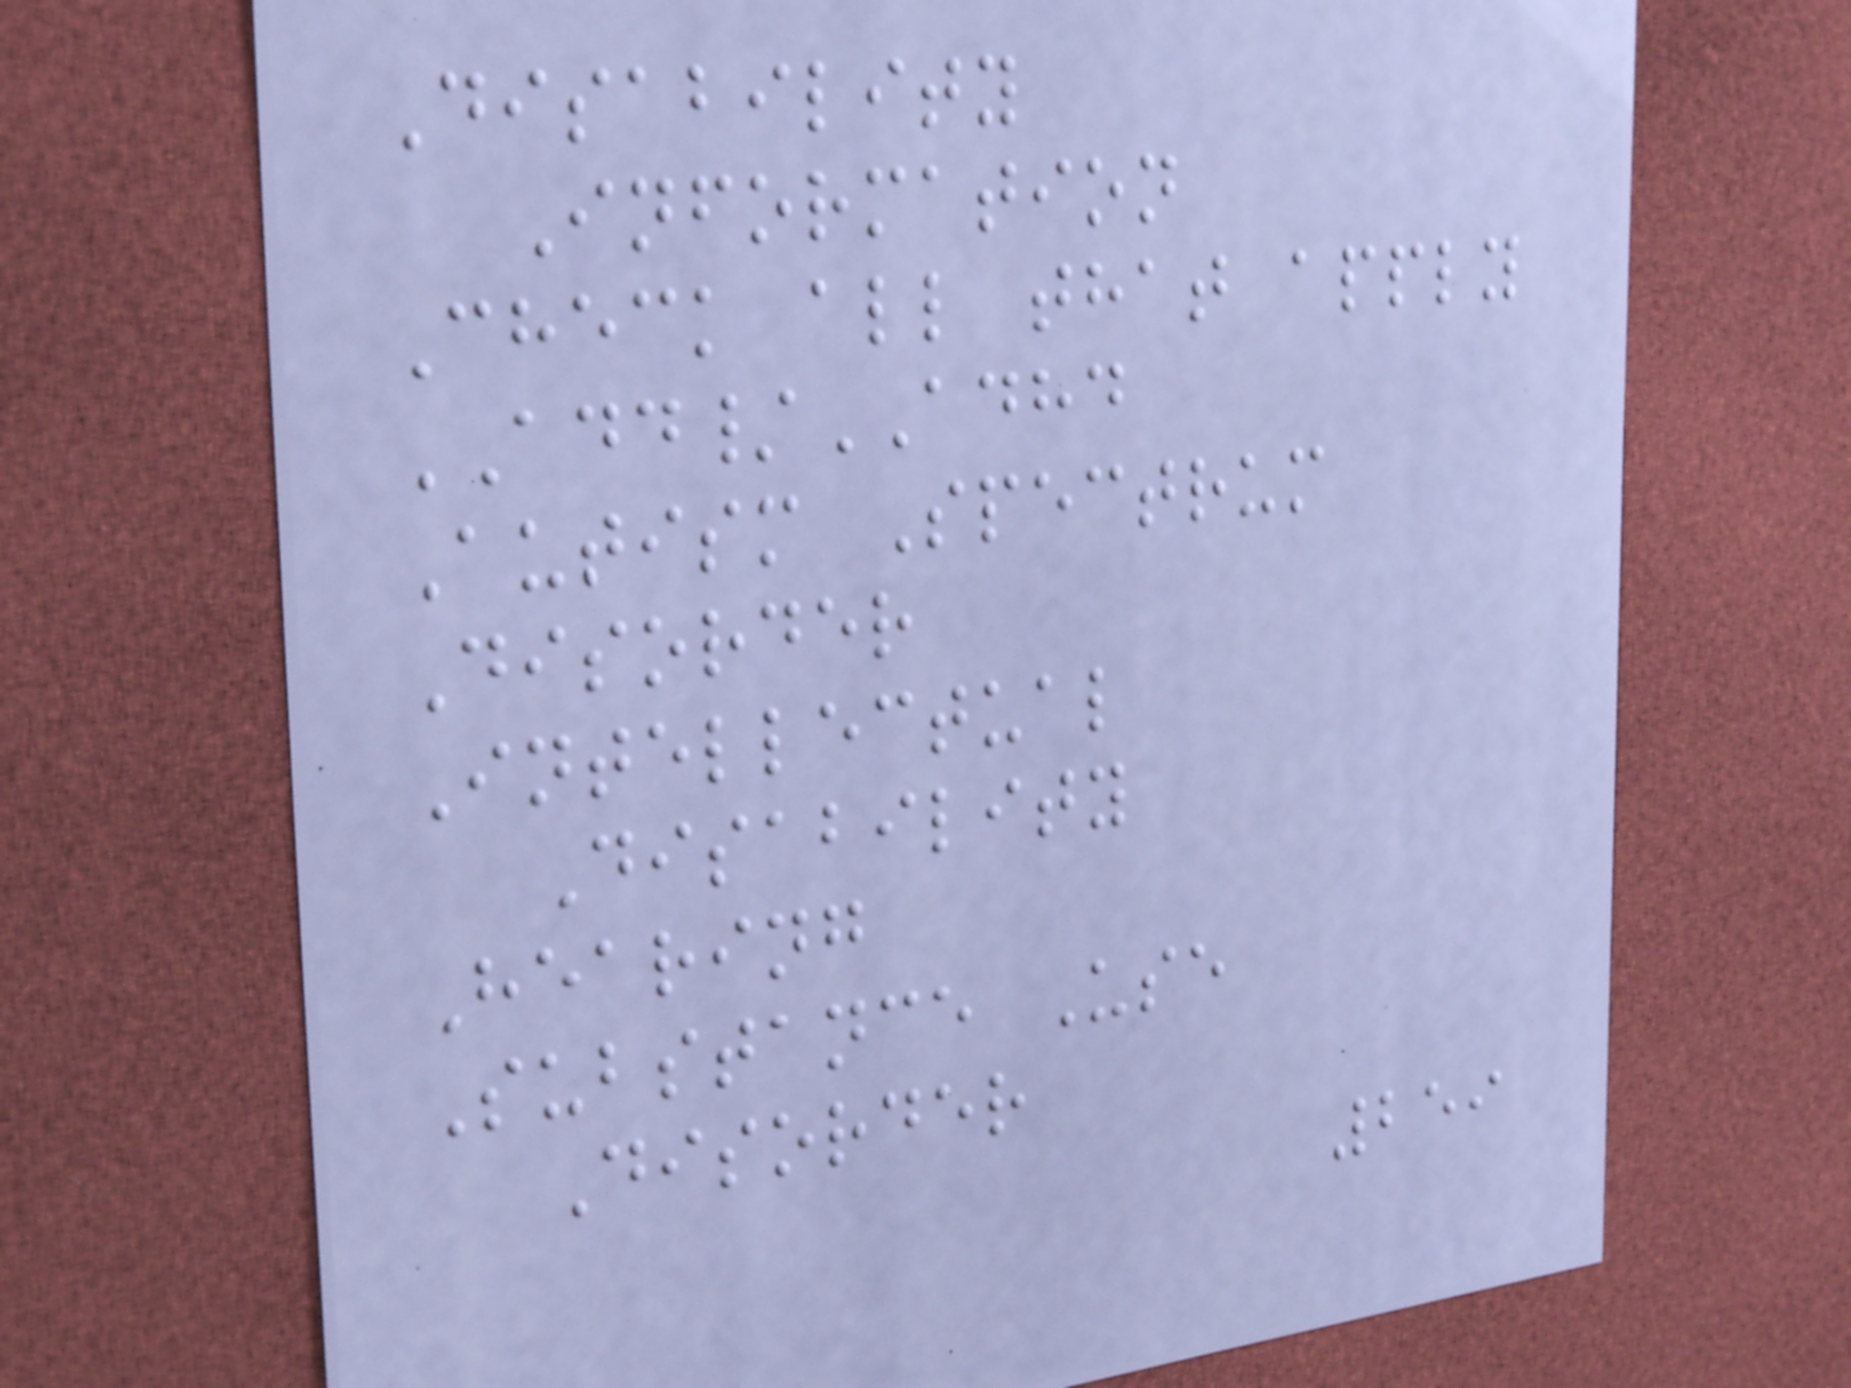Disability
Information
Check all that apply
ADD/ADHD
Autism Spectrum
Disorder
Intellectual
Disability
Hearing
Substance Use
Disorder
259
